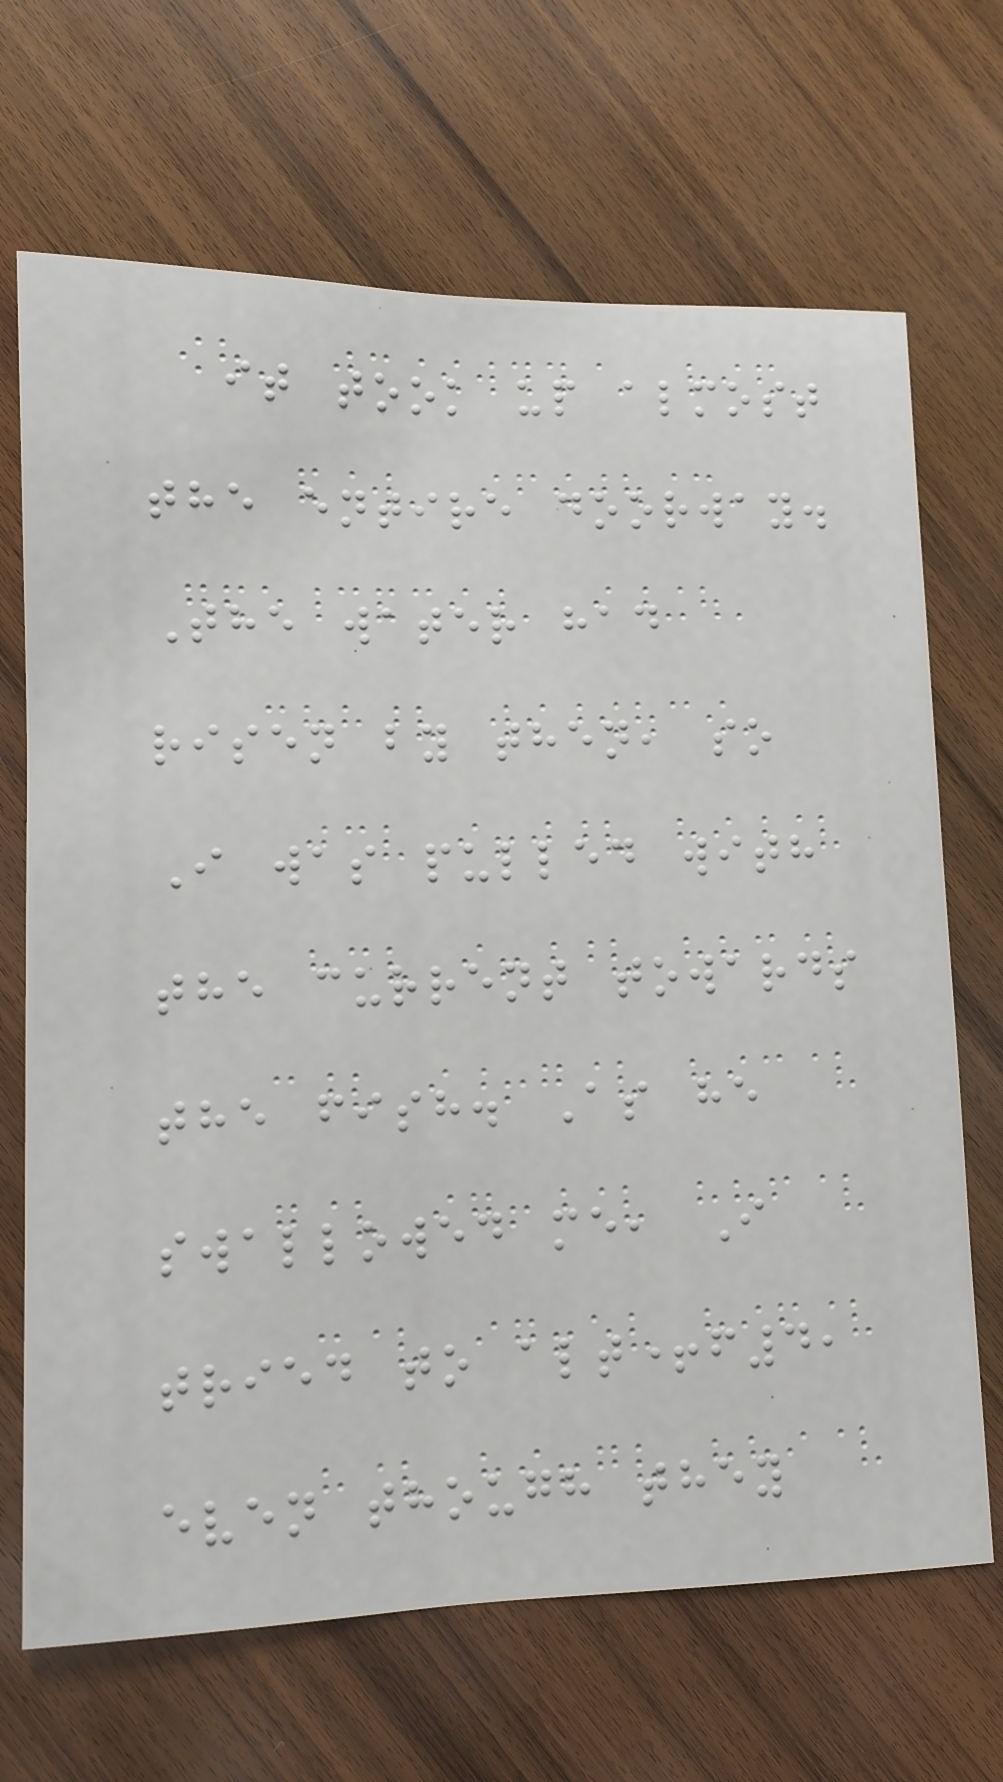it took up almost
the entire doorway.
The water had
risen by then, so
I was pulled with
the current towards
the fish. As he
swallowed me, I
tried to alt+f4,
even though they
